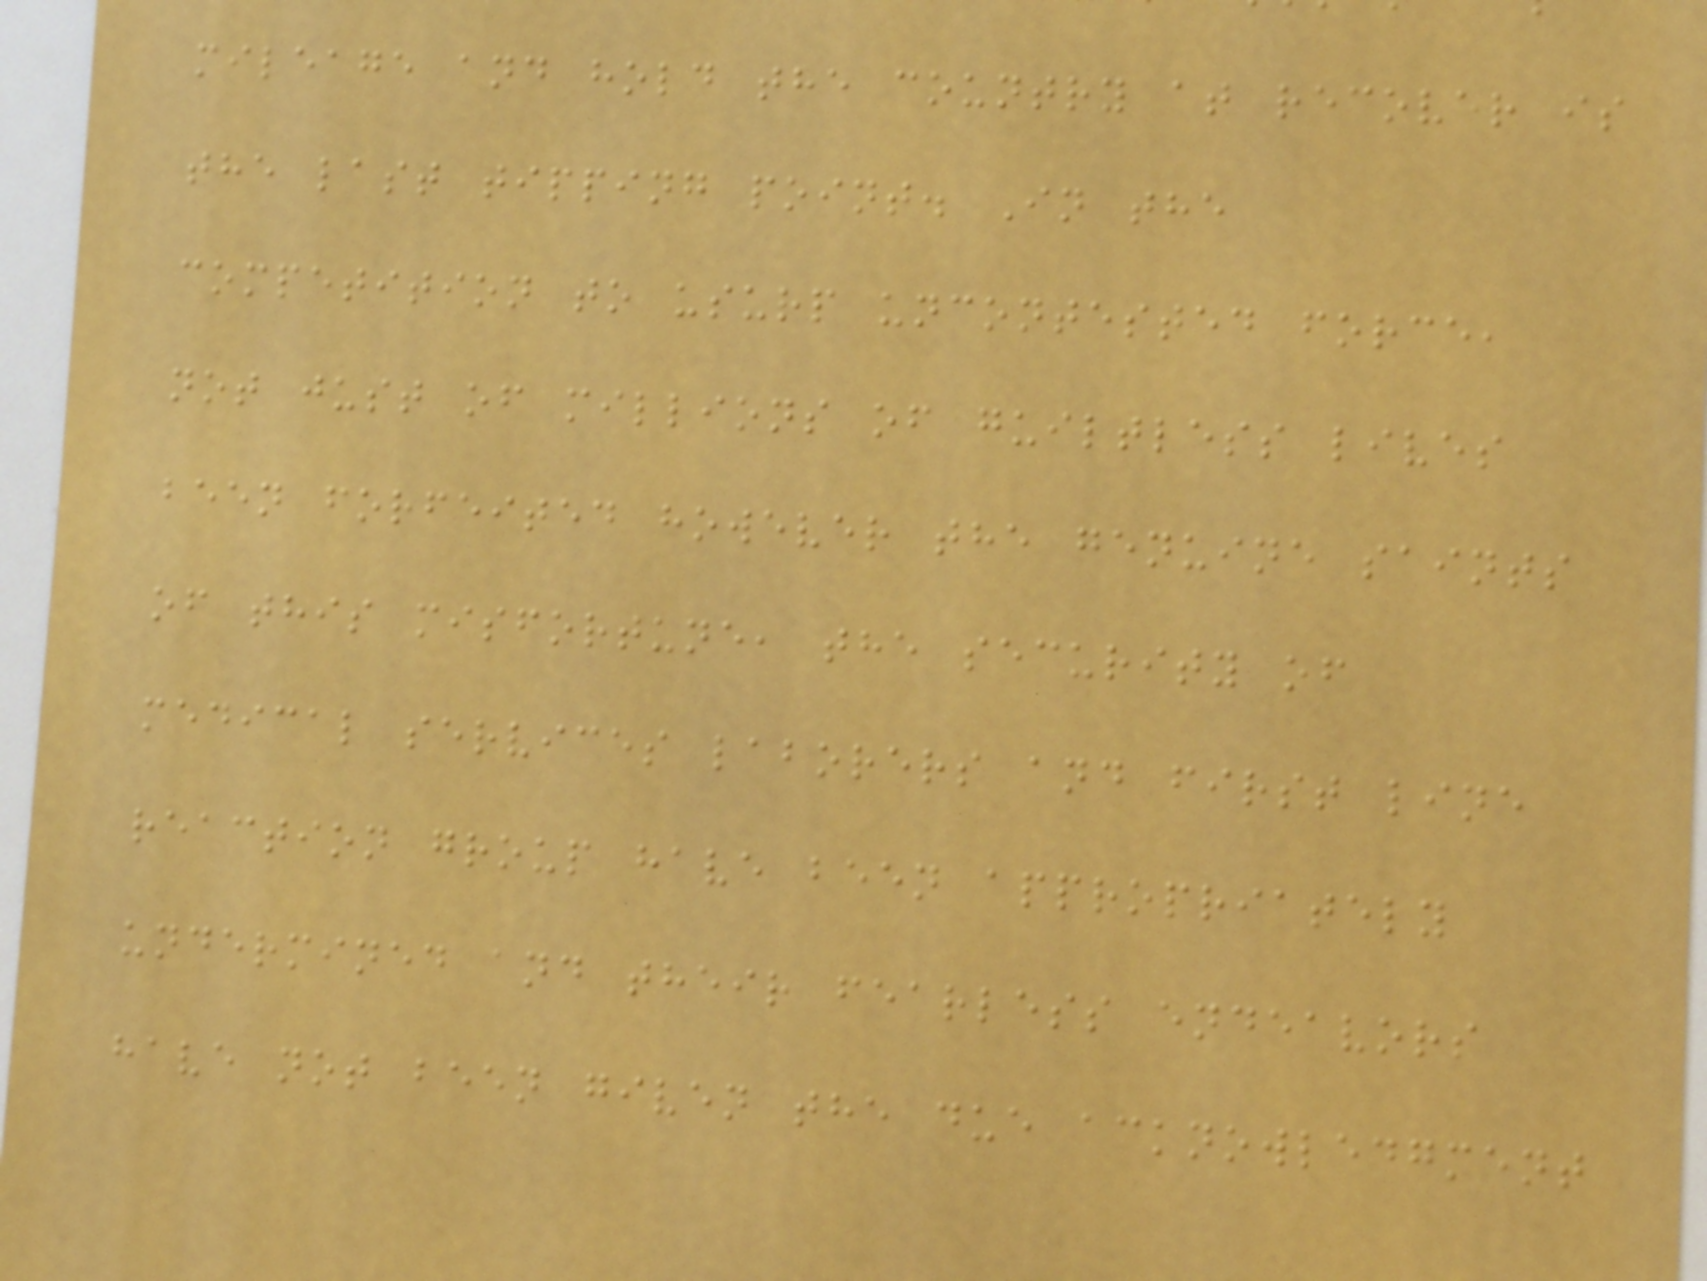mileage and hold the country at recover is
the last tipping point. In the
competition to usurp uncontested force,
not just of millions of guiltless lives
been forfeited however the genuine saints
of this misfortune, the security of
medical services laborers and first line
reaction group have been appropriately
undermined and their fearless endeavors
have not been given the due acknowledgment
